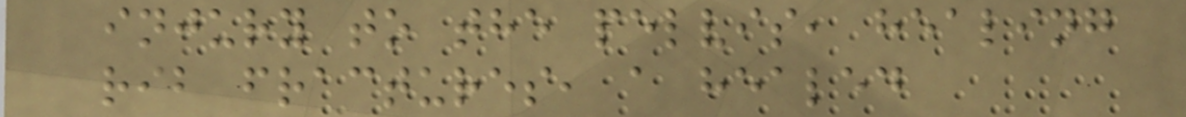injury to the pelvis, healing
rib fractures, a healed
